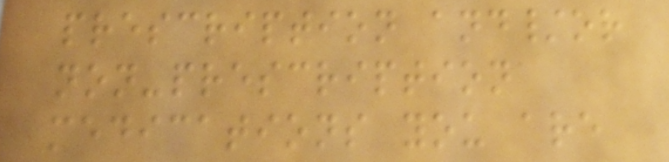prescription and/or
non-prescription
medications you are
